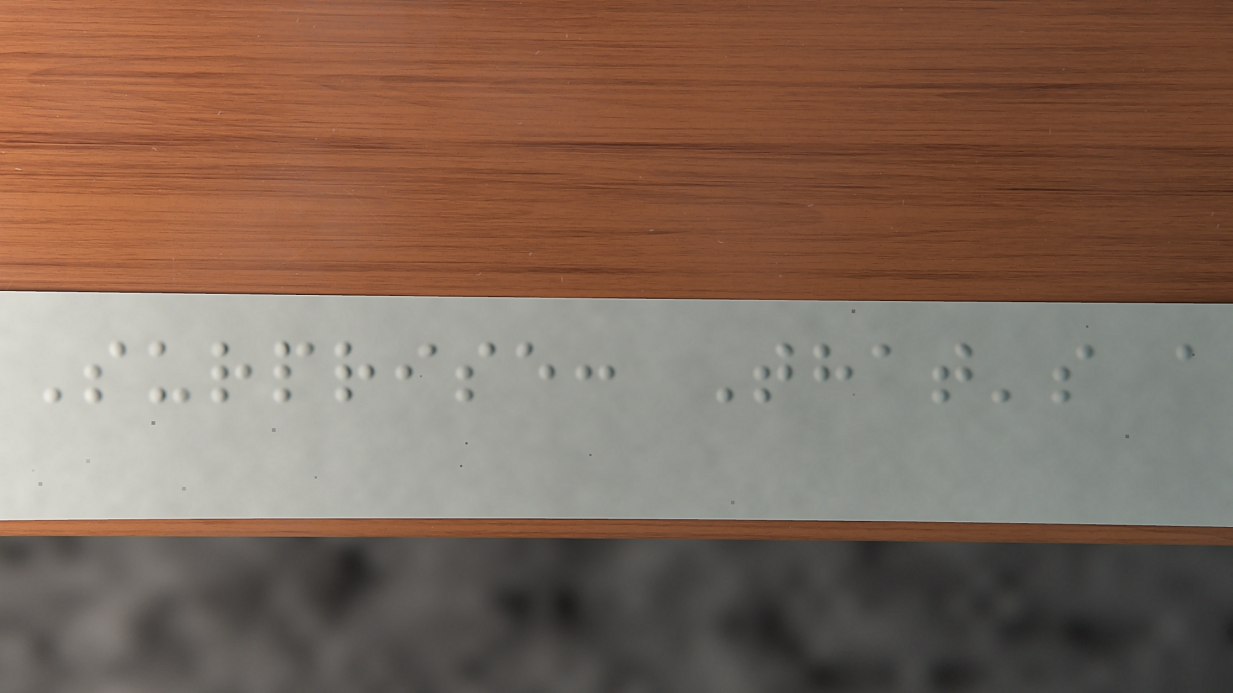Surprise: That's a
